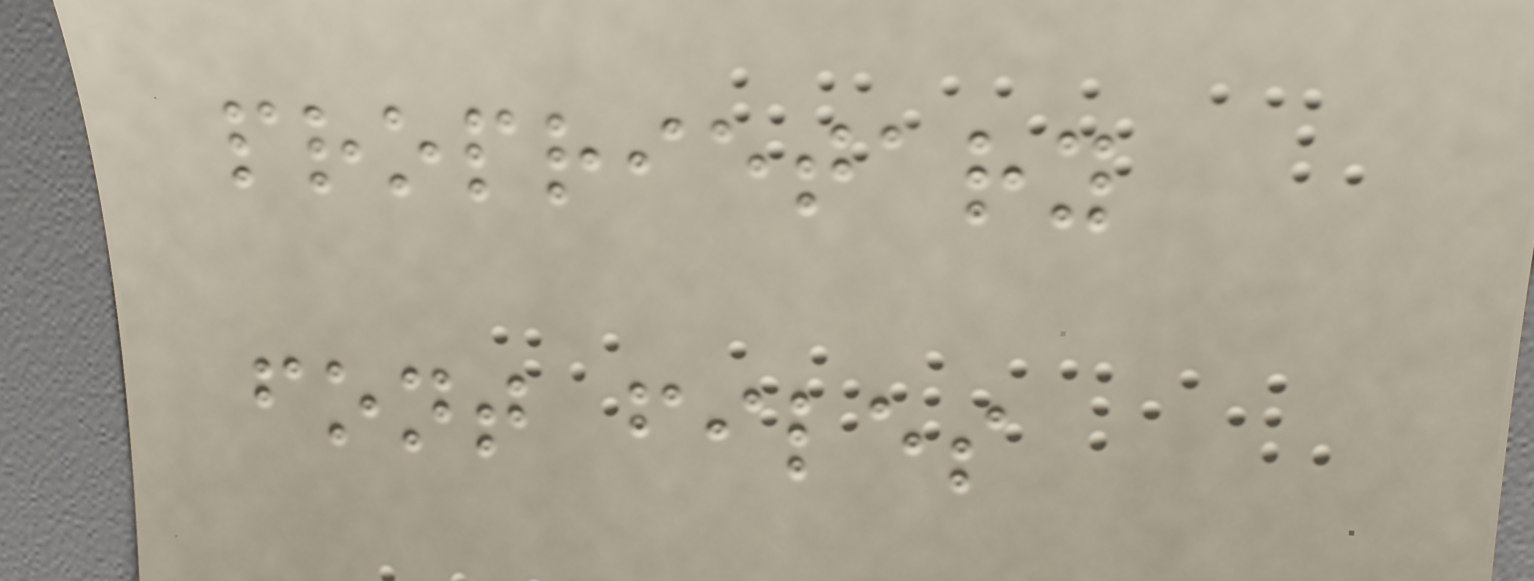proprietary
font files
